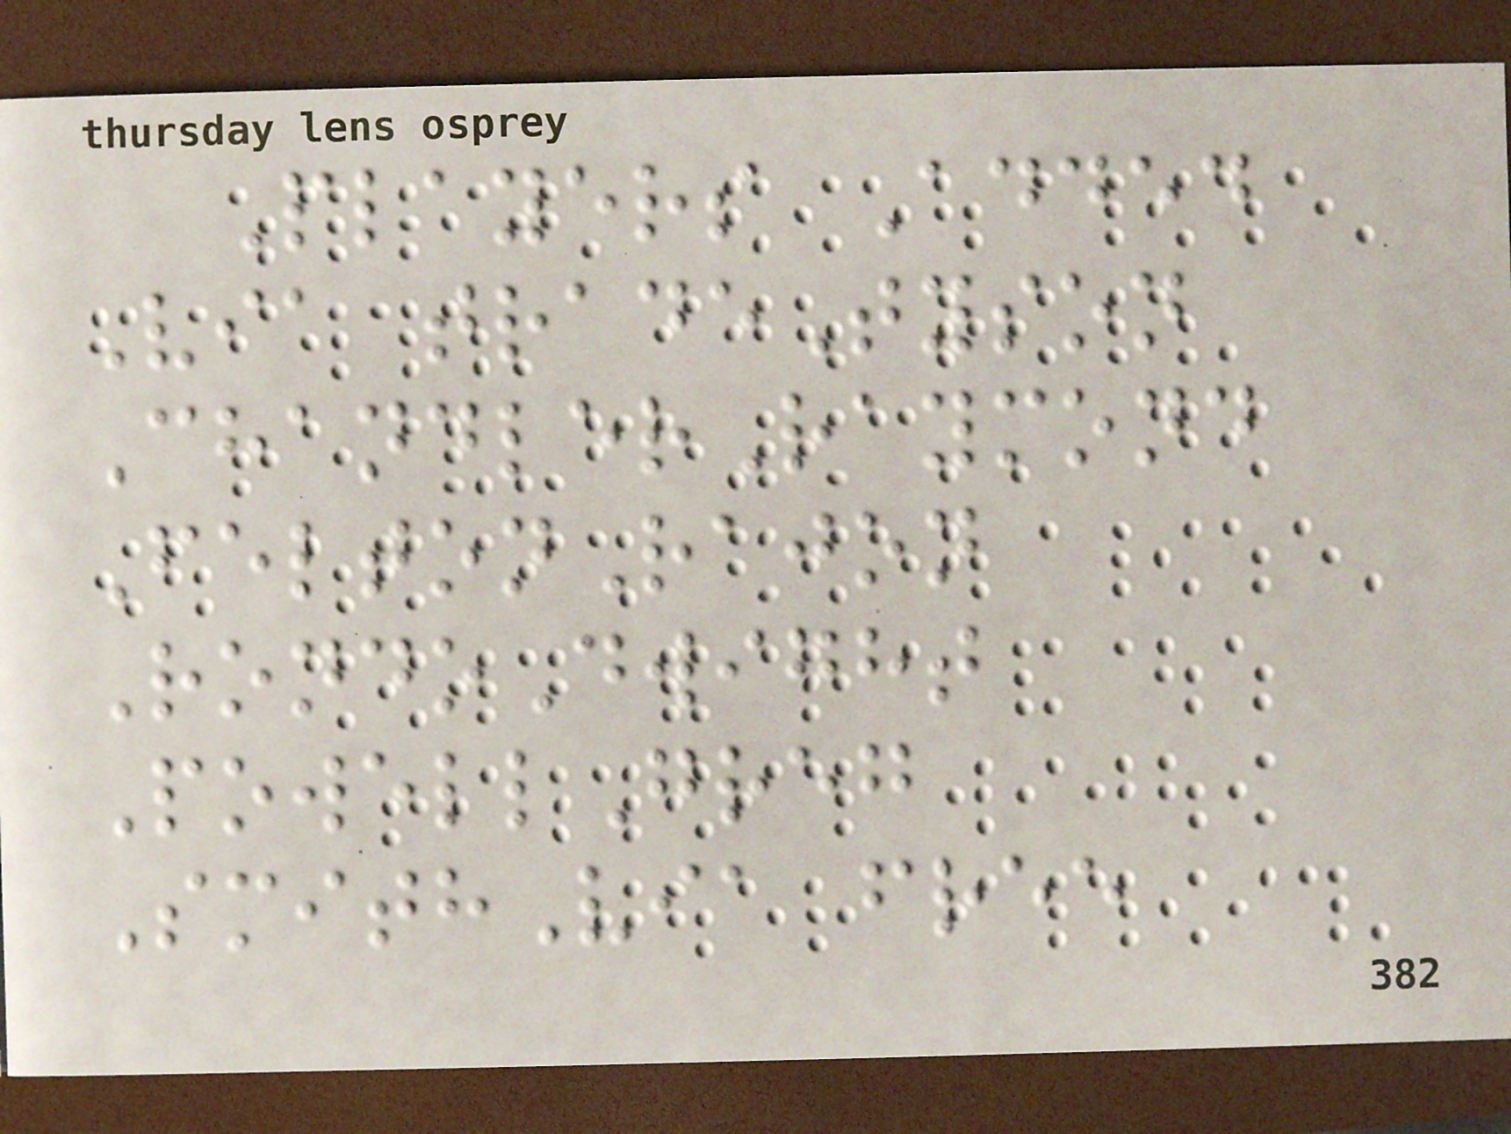Players Added
Via tradeTyson
ChandlerRaymond
FeltonRajon
RondoDwight
PowellGreg
SmithVia free
